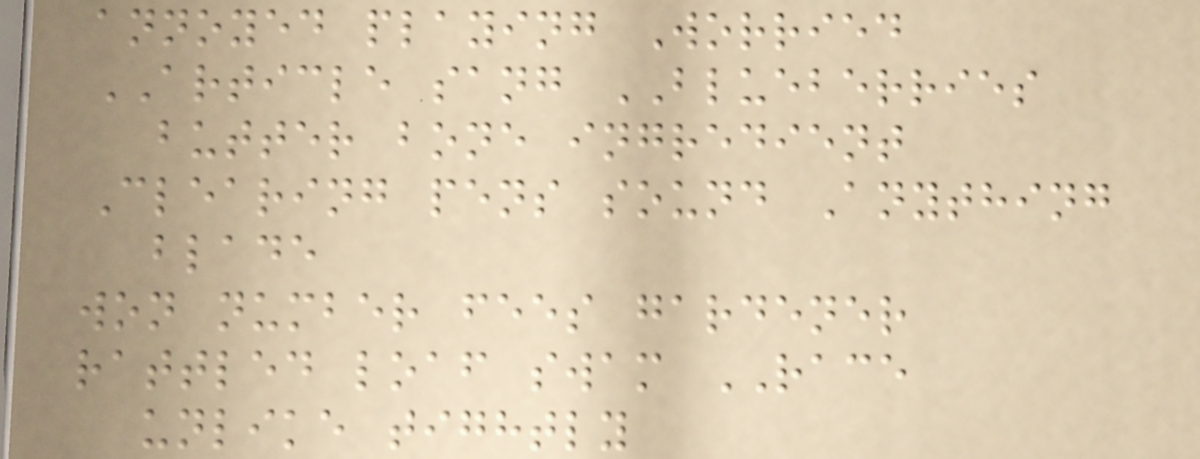annoyed playing Worried
ARTICLE sang BLUEBERRIES
butter bone ingredient
Clearing pens sound Anything
blade
won number fees gardener
rattled loaf swam RACE
unlike tightly
